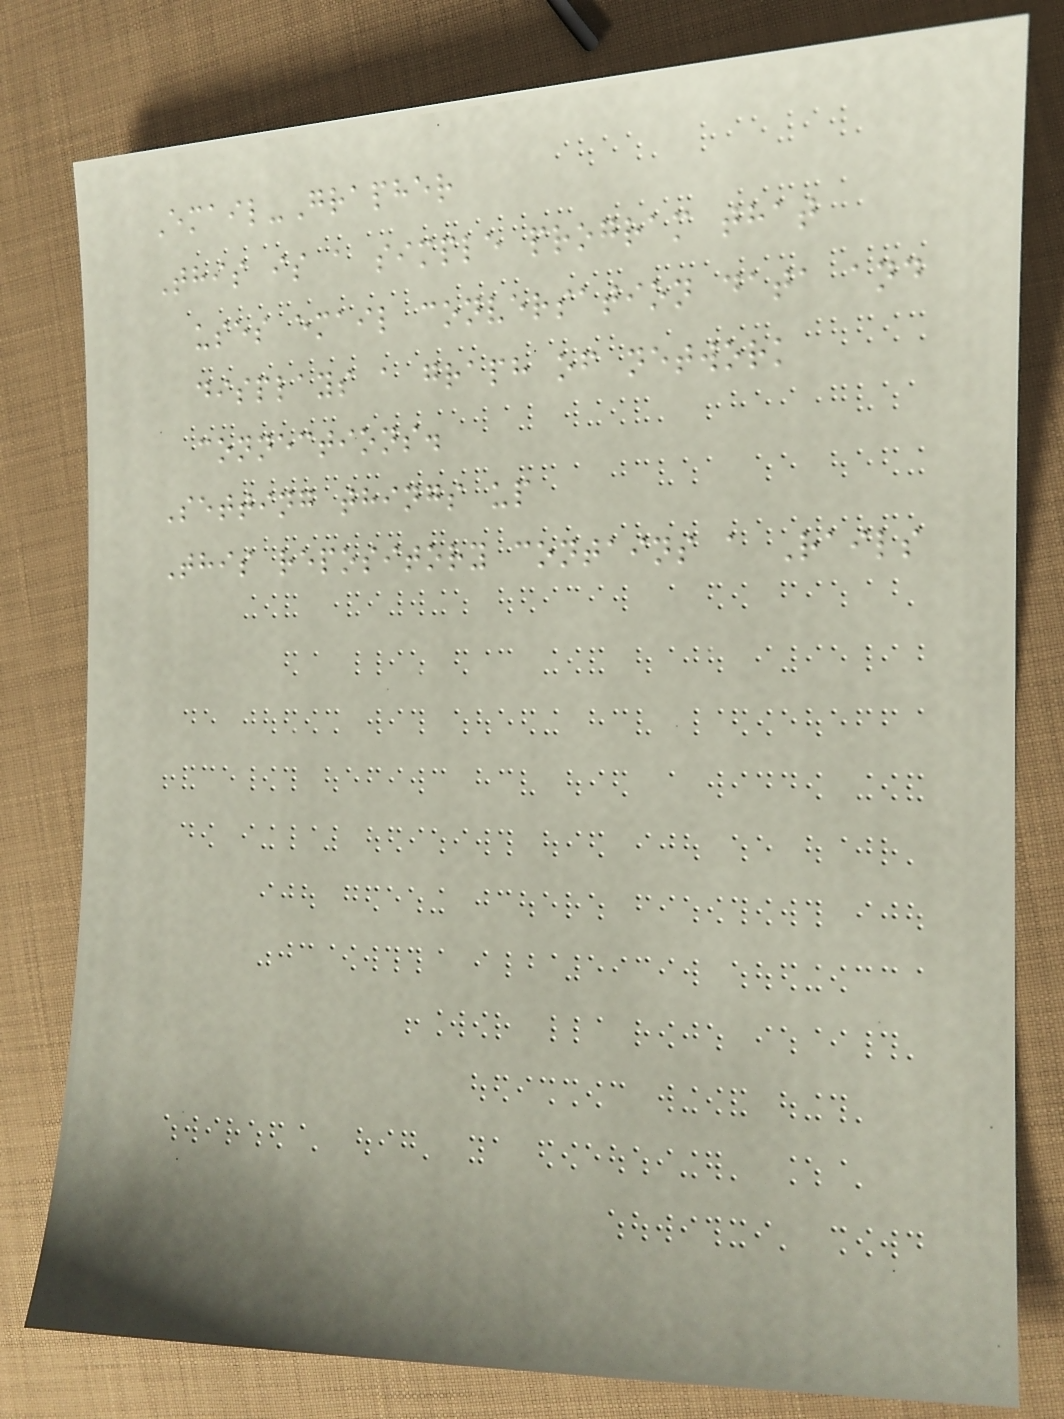Email-Grapher
This is a simple program that
uses email conversation data and
displays a graph of network
connections.
Setting things up
This repository contains a Rails
